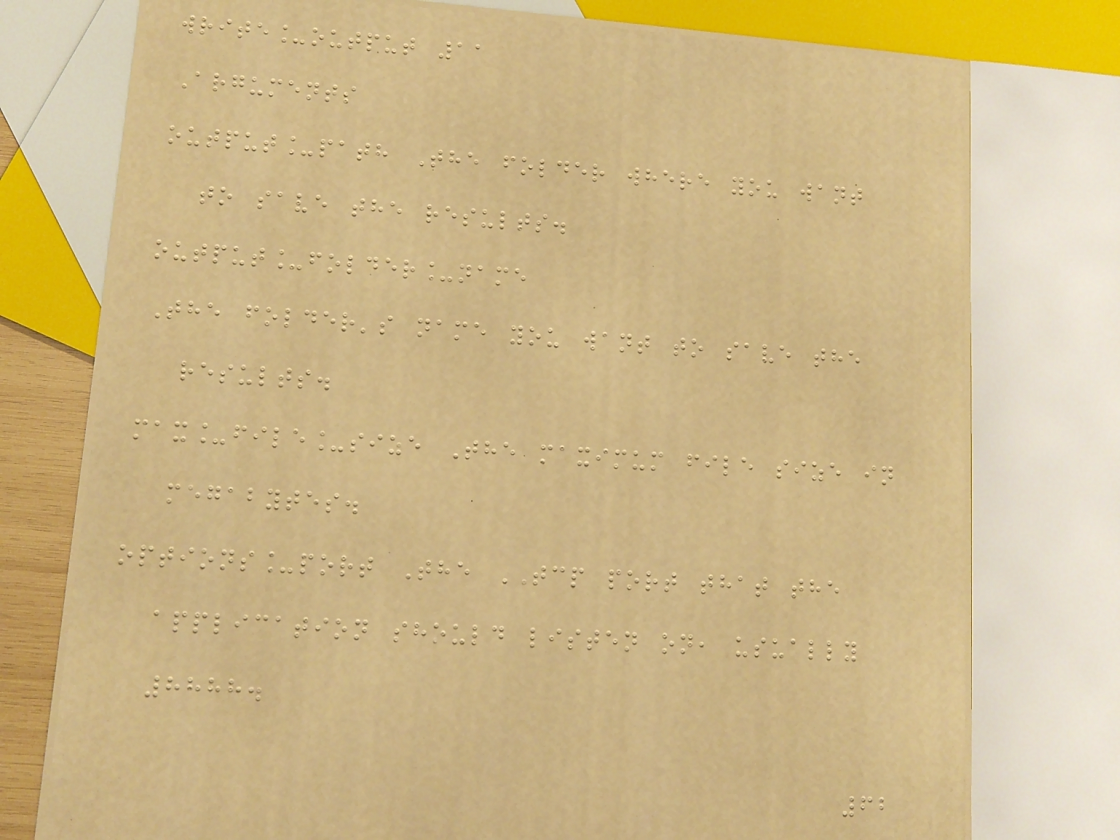write_output 11
Arguments
output_path The folder where you want
to save the results.
output_folder_name
The folder's name you want to save the
results.
max_file_size The maximum file size in
megabytes.
options_port The TCP port that the
application should listen on, usually
8888.
62
